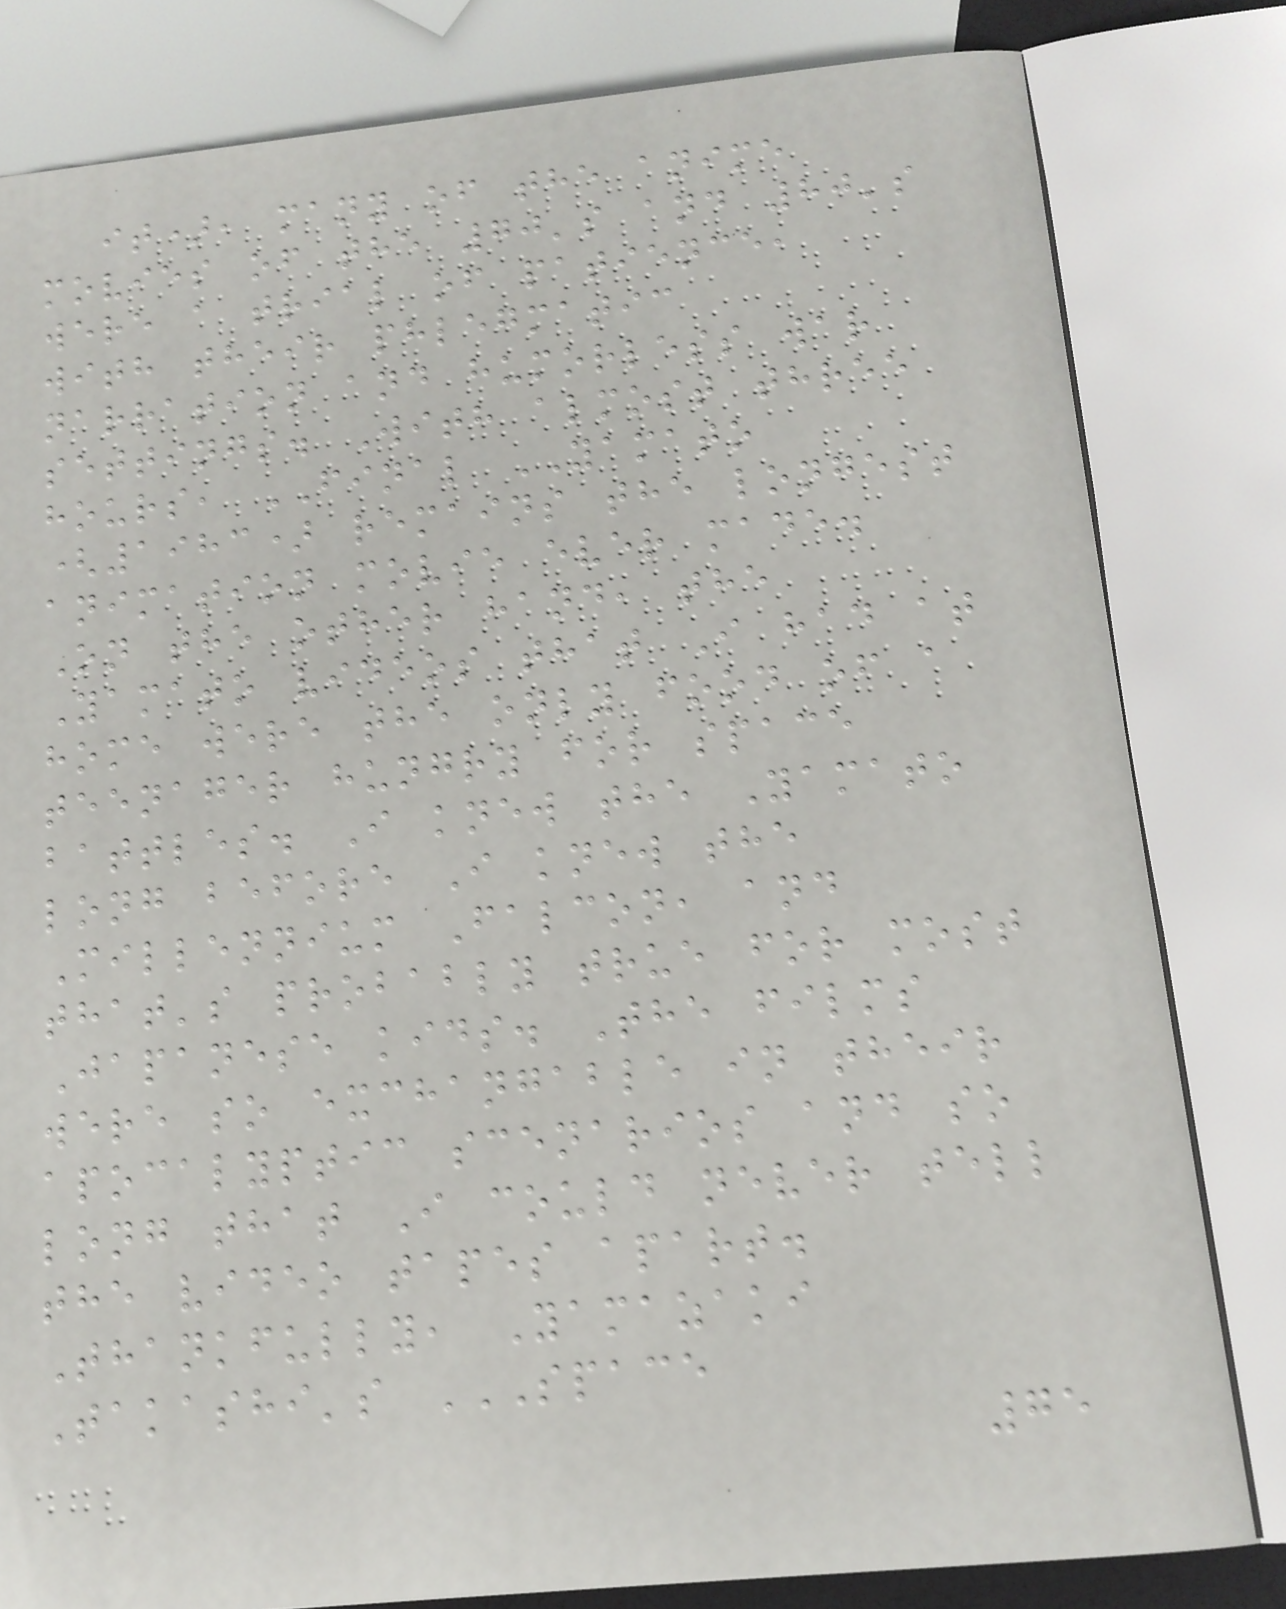it), many of the anime
movies of the 70's and 80's
were a trial of patience,
with their phlegmatic
narration and humorless war
settings. With almost three
hours, FINAL YAMATO
(1983) remains the longest
animation movie ever made.
On the other hand, the
Yamato videos that I had at
home were the only food of a
teenager hungry for space
battles. I knew the Yamato
long before I knew the
Millennium Falcon, and
that's probably true for most
Japanese kids. The films
were so exchangable in their
apocalyptic scenarios and so
long that I could never tell
the video tapes apart.
Thankfully, Yamazaki
Takashi's SPACE
75
